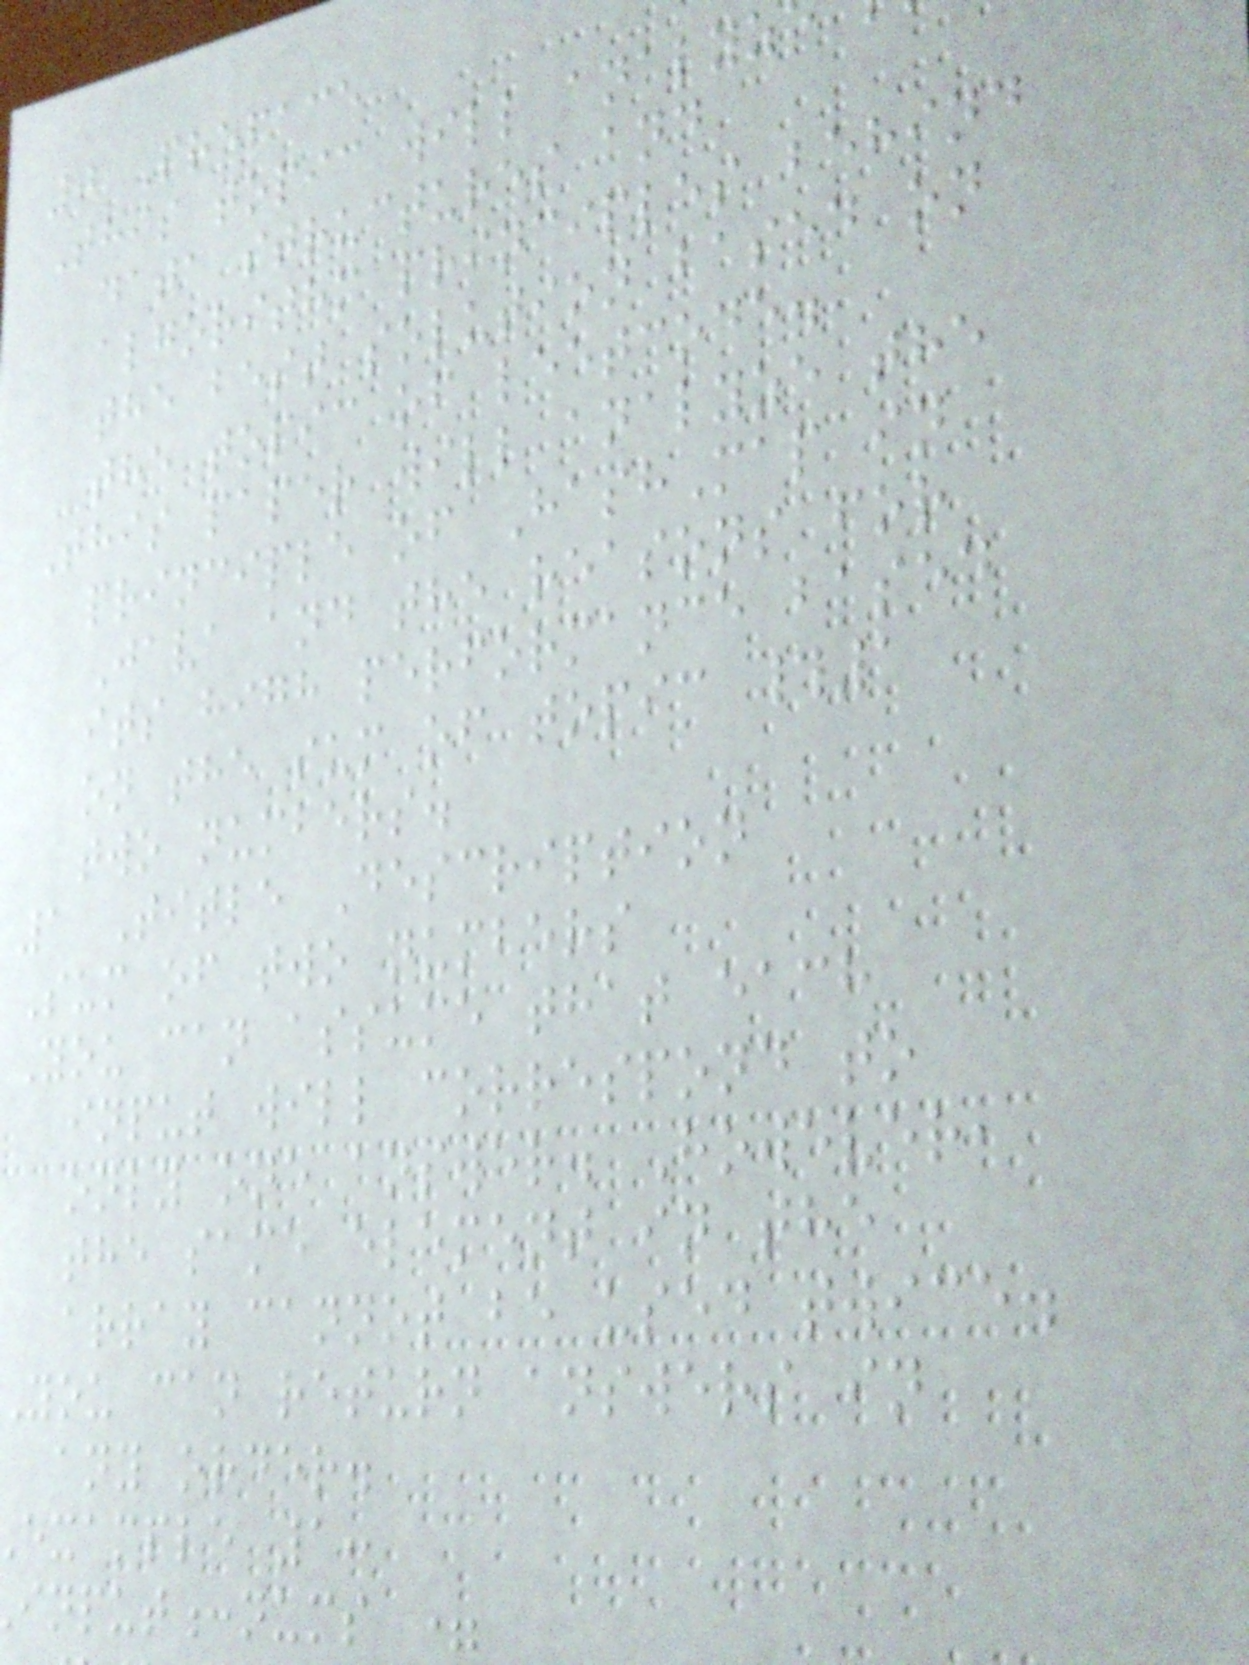0 Preface
This topic will analyz
data structures and
algorithm principles behind
the best solution based on
the topic of leetcode.
This paper will analyze the
principle of HashMap in
Java and the reasons for
its high performance based
on the sum of topic #1
two numbers.
1 Title Description
Sum of two numbers
You can assume that each
input will correspond to
only one answer. However,
the same element in the
array cannot be used twice.
you can return answers in
any order.
example 1:
input:nums =
